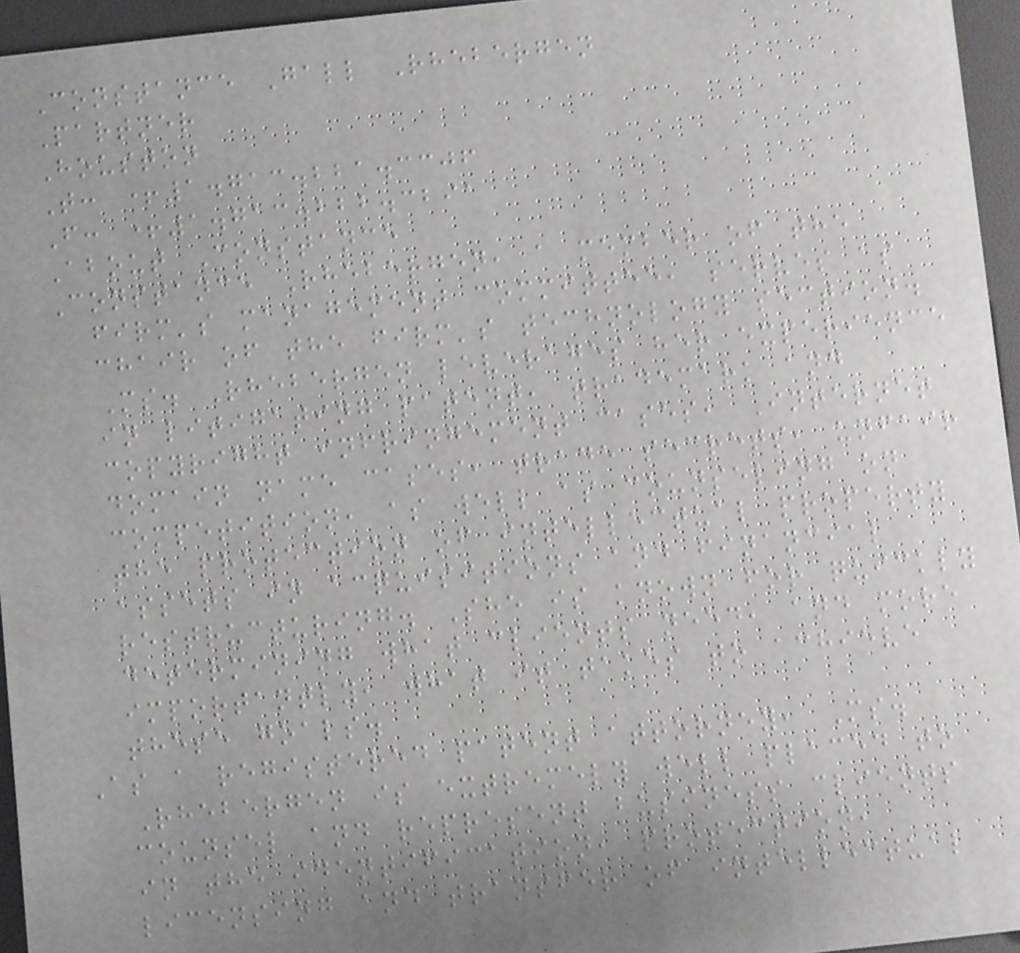Constance Gall Rhebergen
Partner
Houston
T: +1.713.221.3306
F: +1.713.222.3291
About Constance
Constance Rhebergen, a member of the
firm's management committee, serves as
chair of the firm's technology section.
Ms. Rhebergen leverages her experience
in litigating patent, trademark and
copyright infringement cases, Internet
domain name cases, trade secrets, unfair
competition, as well as counseling on
the protection of intellectual property
assets in acquisitions and financial
restructuring. She is known for quickly
determining what clients need, and more
importantly, what it takes to achieve
these goals.
As a registered patent attorney, Ms.
Rhebergen is extremely well placed to
counsel and represent business clients
in the identification, protection,
licensing and transfer of intellectual
